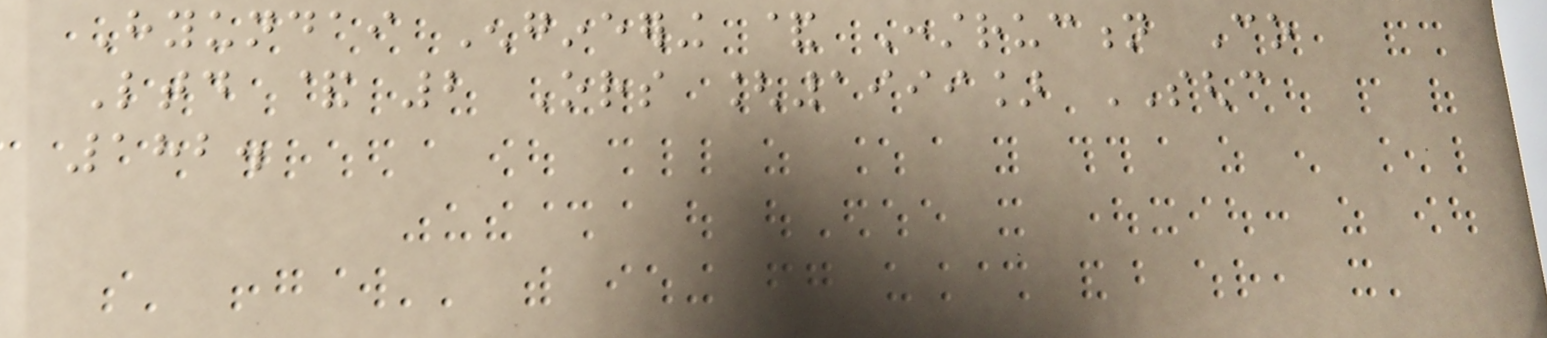Hyundai Engineering & Construction Co
Ltd & 2 Ors [1999] SGHC
182.
